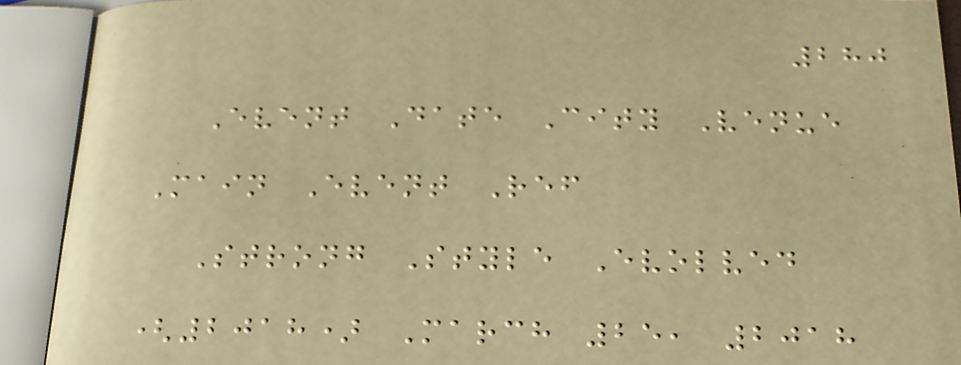280
Event Date City Venue
Main Event Ref
Strong Style Evolved
(2018) March 25, 2018
